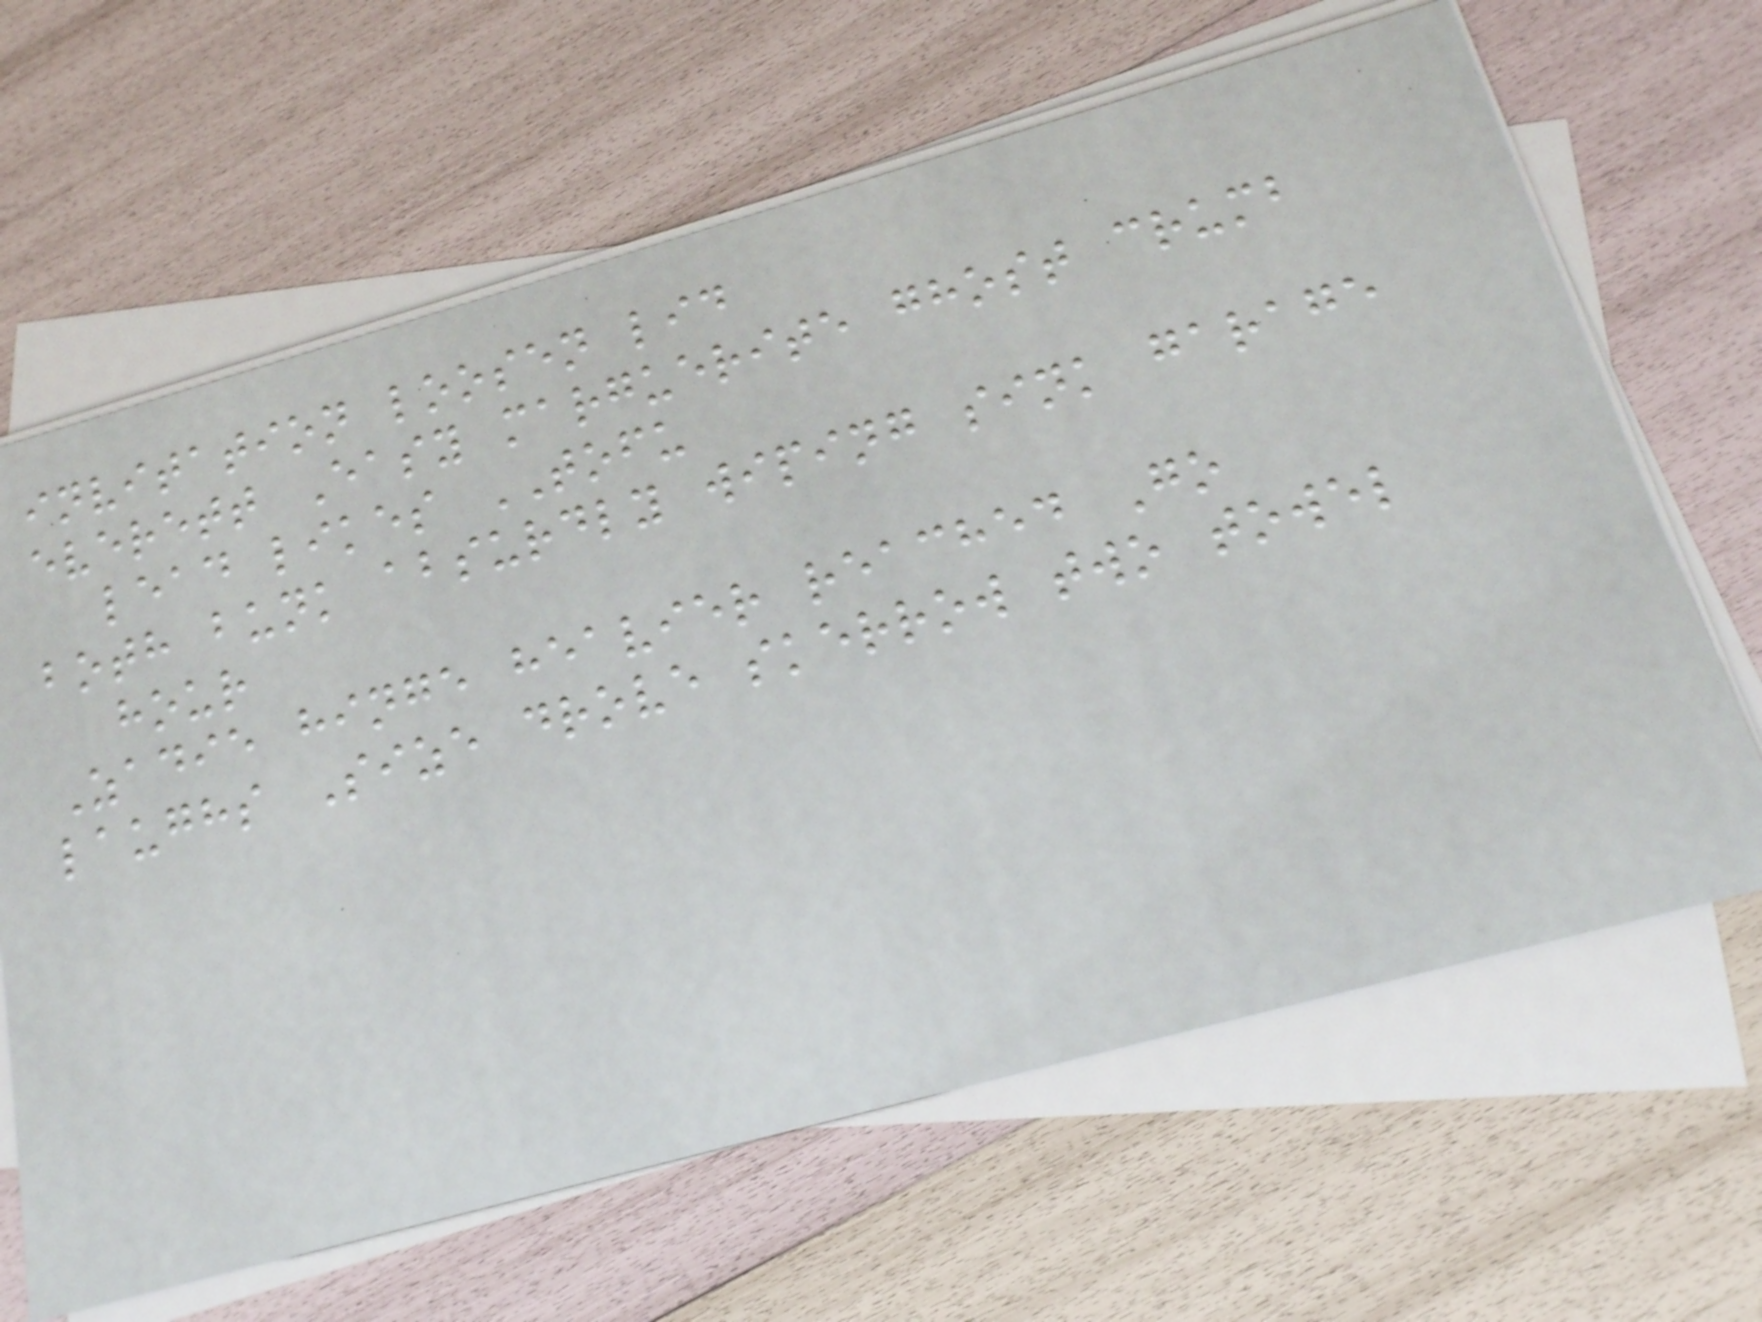invitation loosen lid
everett Easy marguerite ghost crumb
lead likes TOFU
both bunk absurdly wiping sink garage
hour
Zadie hinge heavier reached Go
laughs Size drove skerrow two towel
